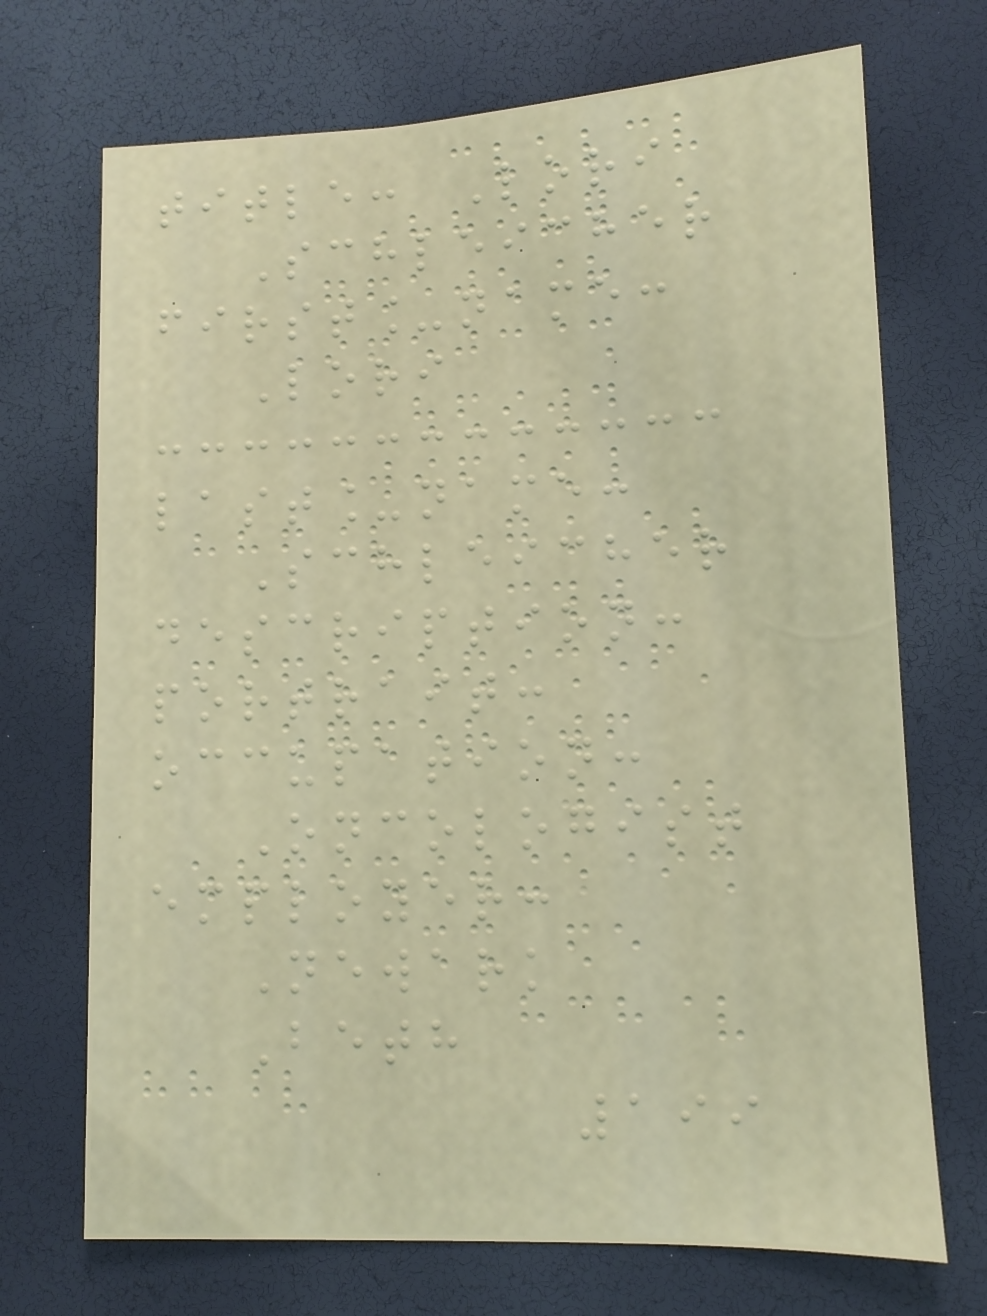title: Lori
Schleicher
first_name:
Lori
last_name:
Schleicher
description:
portrait:
occupation:
Oncologist
employer:
Newark
Beth
199
